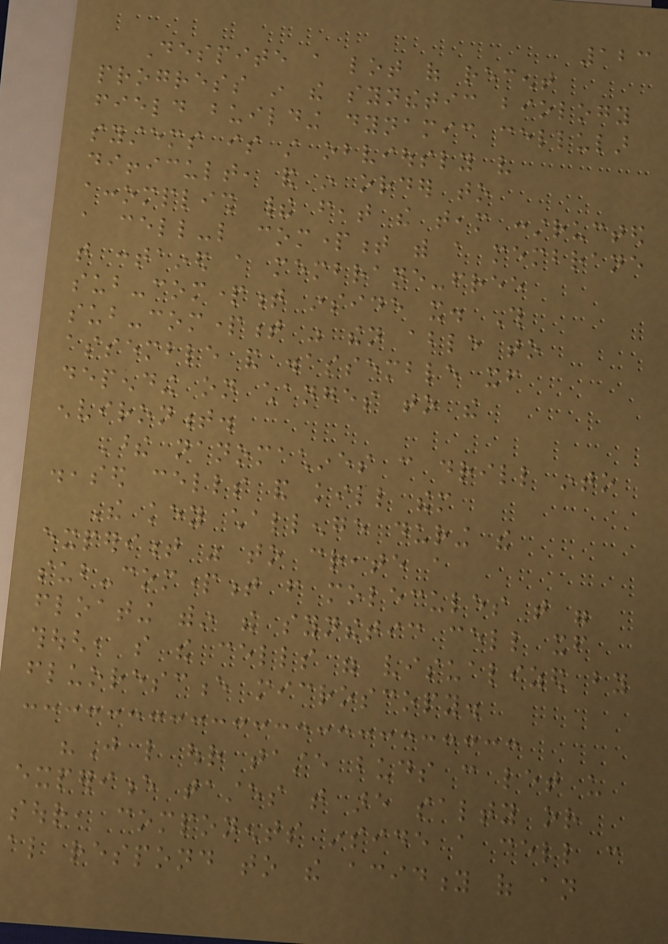123
Despite a lot of recent
progress in the synthetic biology
field building dynamic cellular
systems is still obviously very
difficult, and in order to
accomplish their feat the team constructed
a cell-like compartment with a membrane
that contained a membrane-free
sub-compartment inside it. This
sub-compartment was then able to
assemble and disassemble itself
depending on changes to the
environment.
These nanomachines can drill into
diseased cells and kill them
The key challenge during the
experiment was to create a
sub-compartment from molecules that were
floating within the synthetic cell itself
though, so the cells were visualized by
fluorescence microscopy.
"Just like our taste buds can let us
experience tastes that are salty or
sour, components inside a cell can
also respond to the acidity of an
